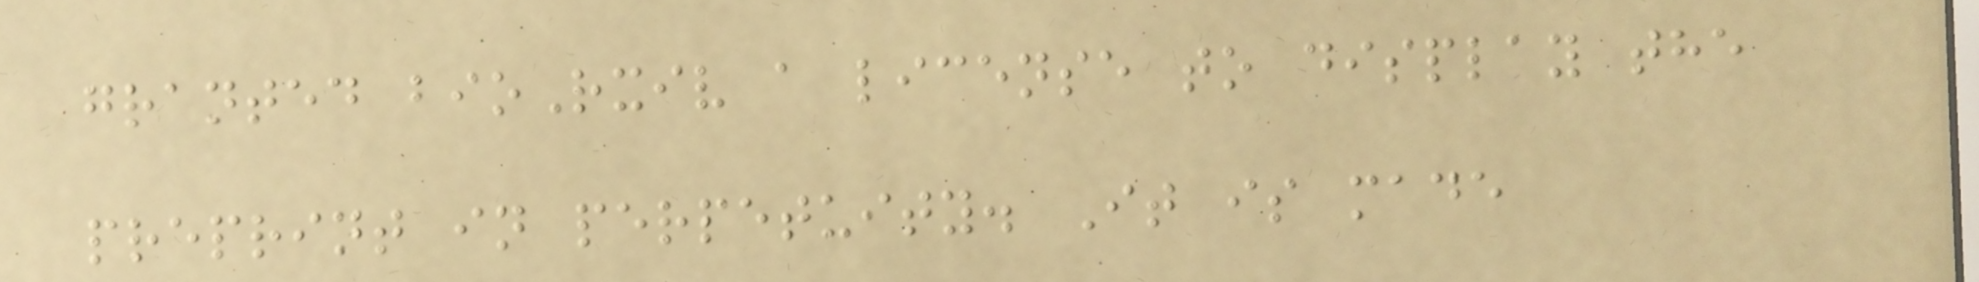granted bioRxiv a license to display the
preprint in perpetuity. It is made
